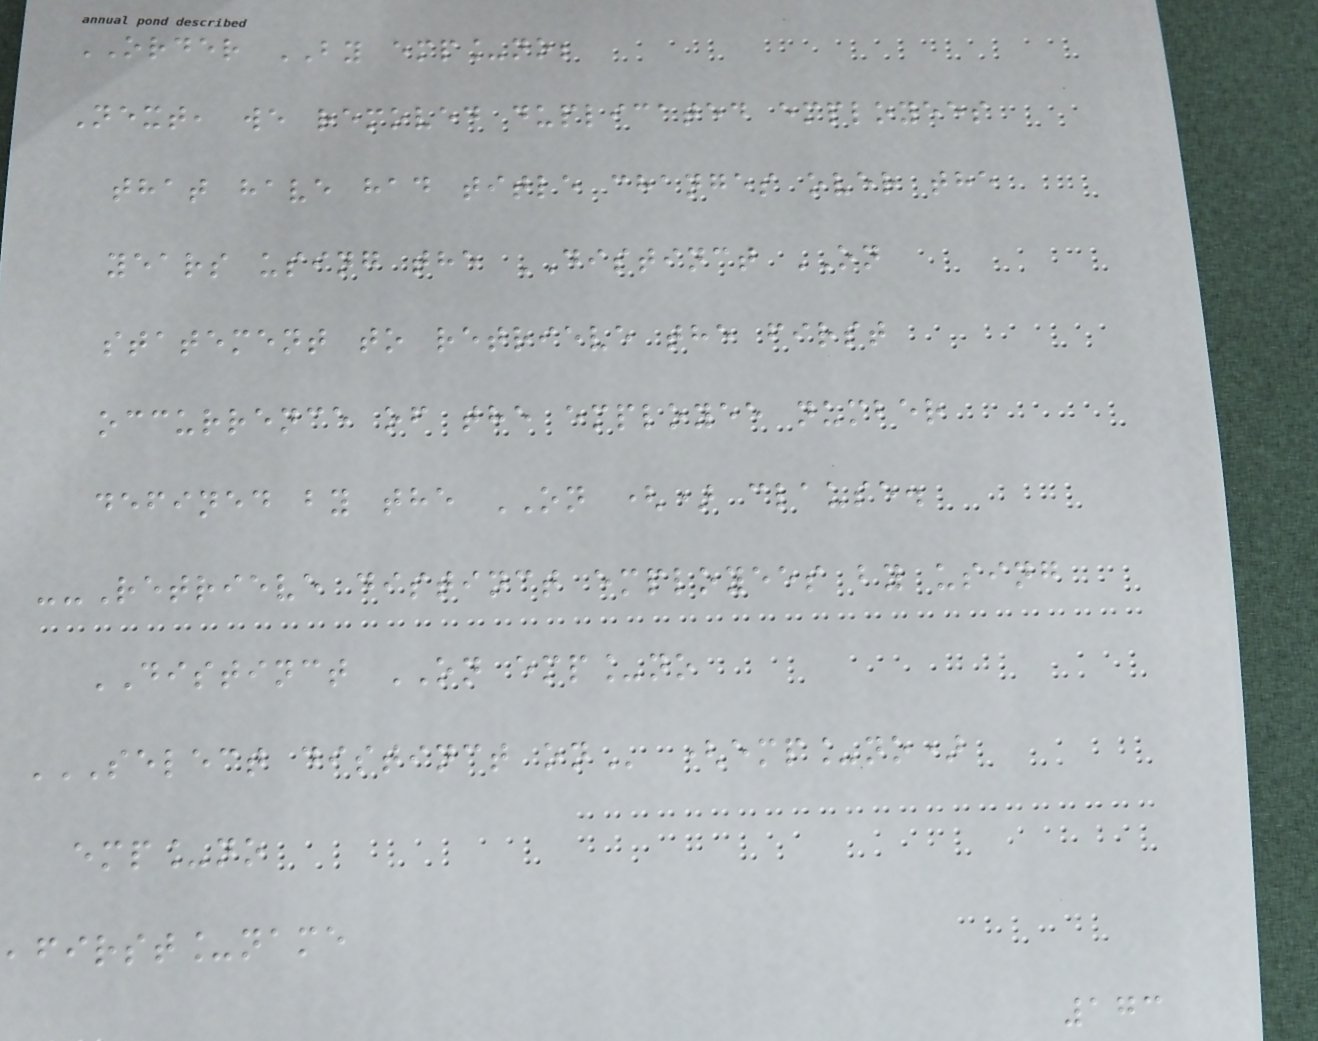ORDER BY emp_no;
Next, we removed duplicated employees
that have had title changes over the
years using the DISTINCT ON
statement to retrieve the first
occurrence of the employee number
defined by the ON () clause.
--Retrieve distinct employees by using
DISTINCT ON emp_no
SELECT DISTINCT ON (emp_no)
emp_no
,first_name
173
